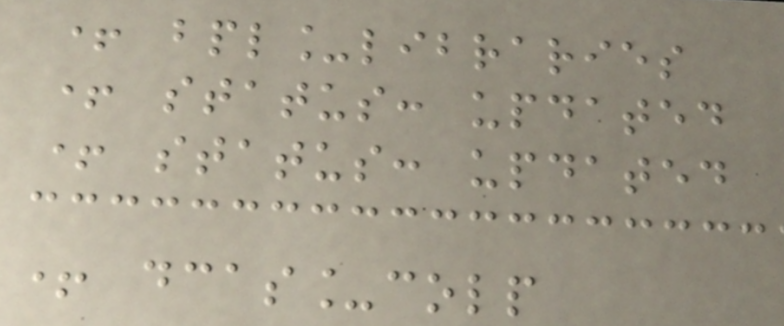+ bpl_libraries
+ status: updated
+ status: updated
+ dcas_colp
